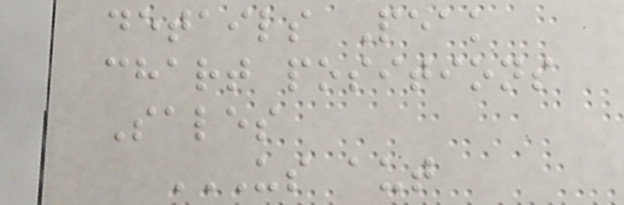details Peak
chart positions
Sales
US AUT
